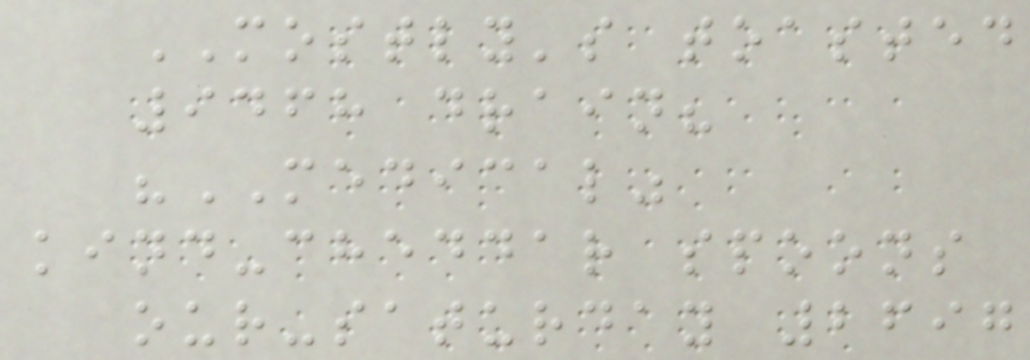MOSTLY's toasted
9468 drain?
"MEDICAL"
kind-cheddar spoons
our-saturday 2697
